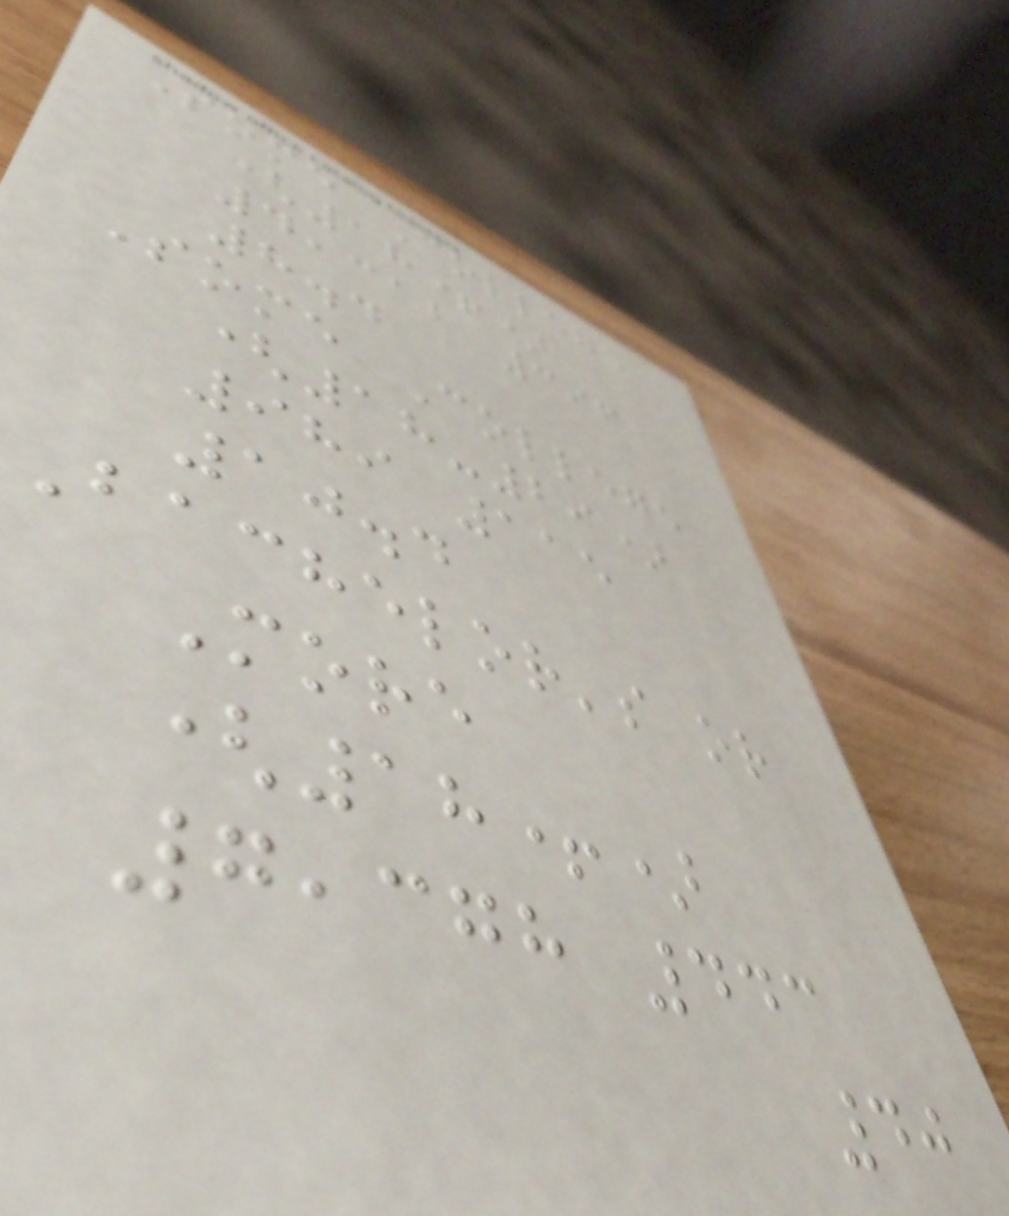Some College
(18+)
4,312 396
8.4
Some College
(18-29)
989 115
10.4
Bachelor's or
More
(18+)
7,378 443
40
